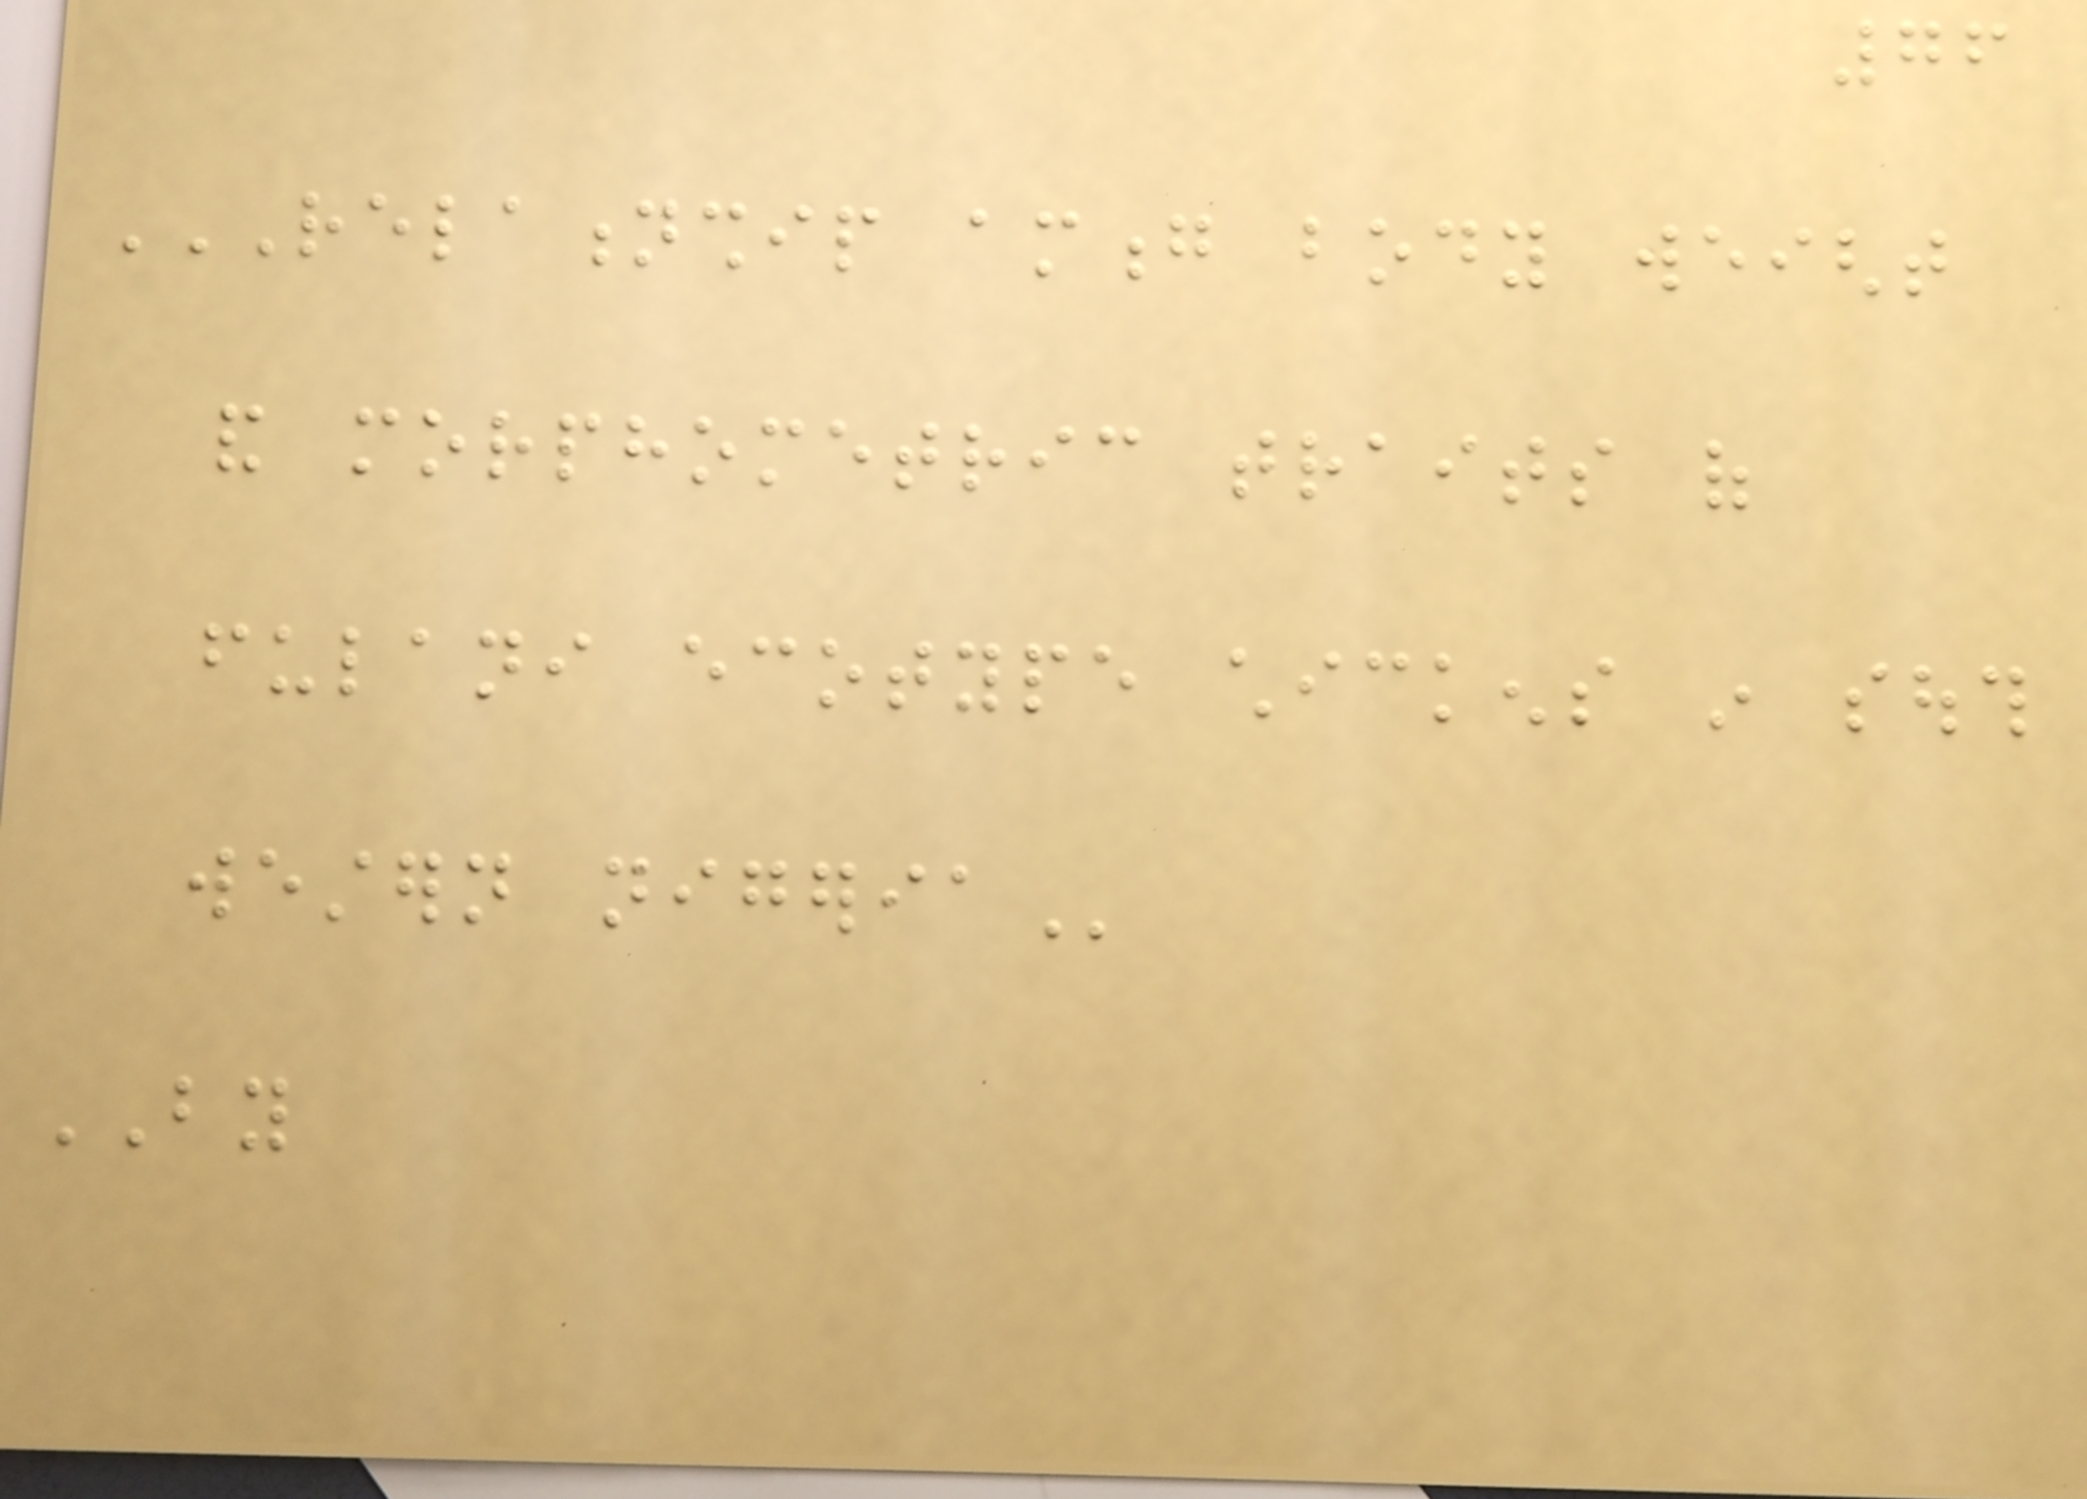76
RELATIONSHIP AMONG BODY WEIGHT
AND MORPHOMETRIC TRAITS OF
FULANI ECOTYPE CHICKENS IN SOUTH
WESTERN NIGERIA
BY
